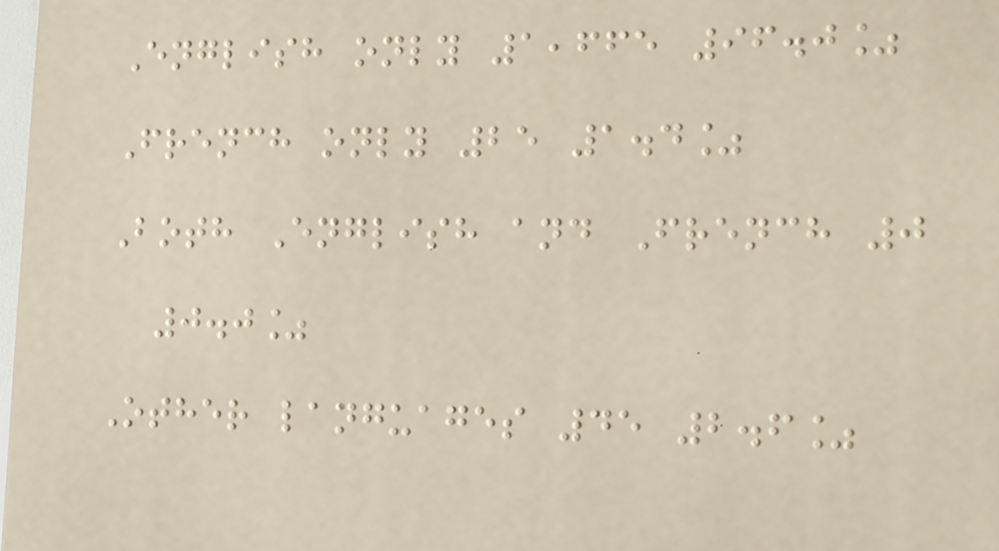English only 1,665 96.0%
French only 25 1.4%
Both English and French 0
0.0%
Other languages 45 2.6%
